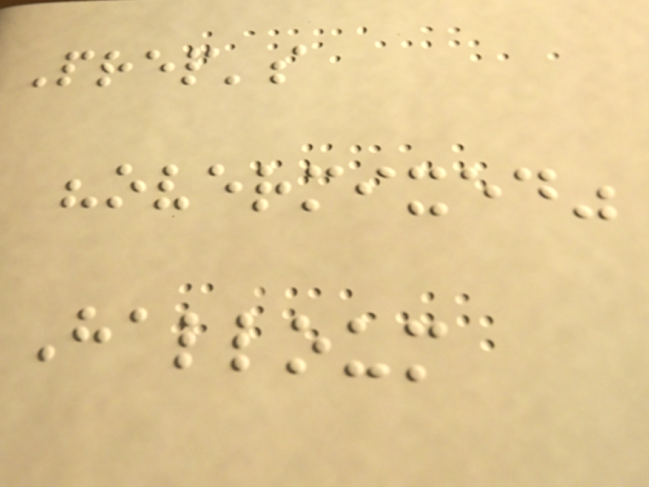Prep's
"overmixed"
Halloum
